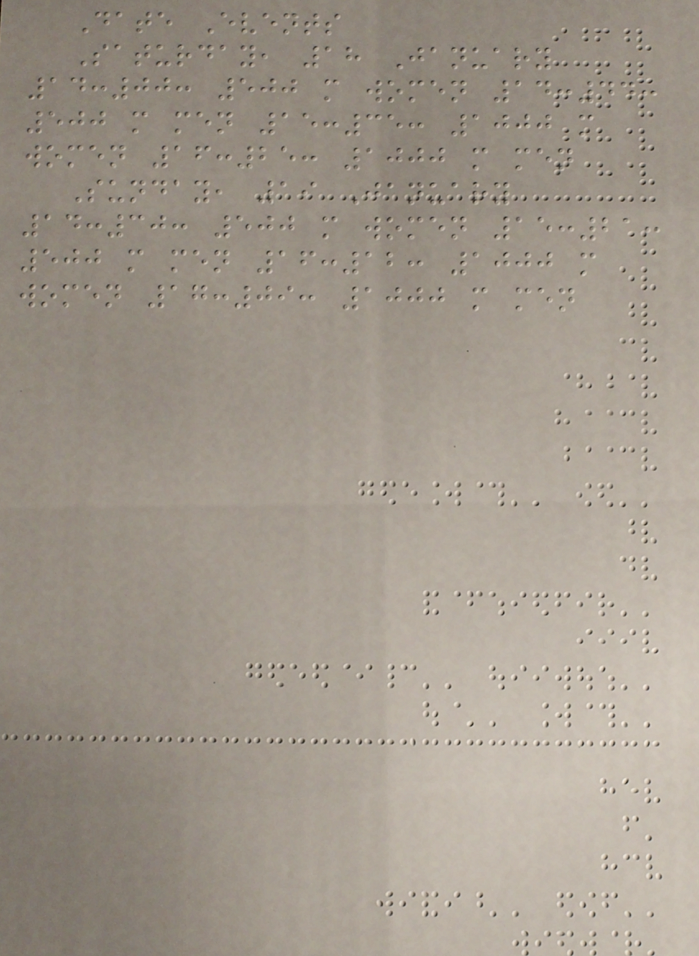Date Events
Saturday, 18 January
14:00: 500 m women 14:44:
500 m men 15:35: 1000 m
women 16:25: 1000 m men
Sunday, 19 January
14:30: 500 m women 15:21:
500 m men 16:12: 1000 m
women 17:09: 1000 m men
